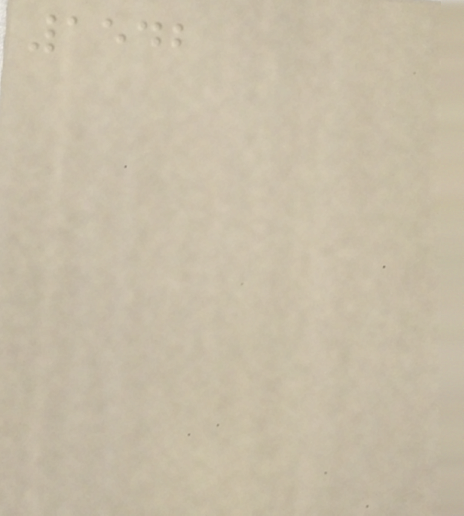1542
